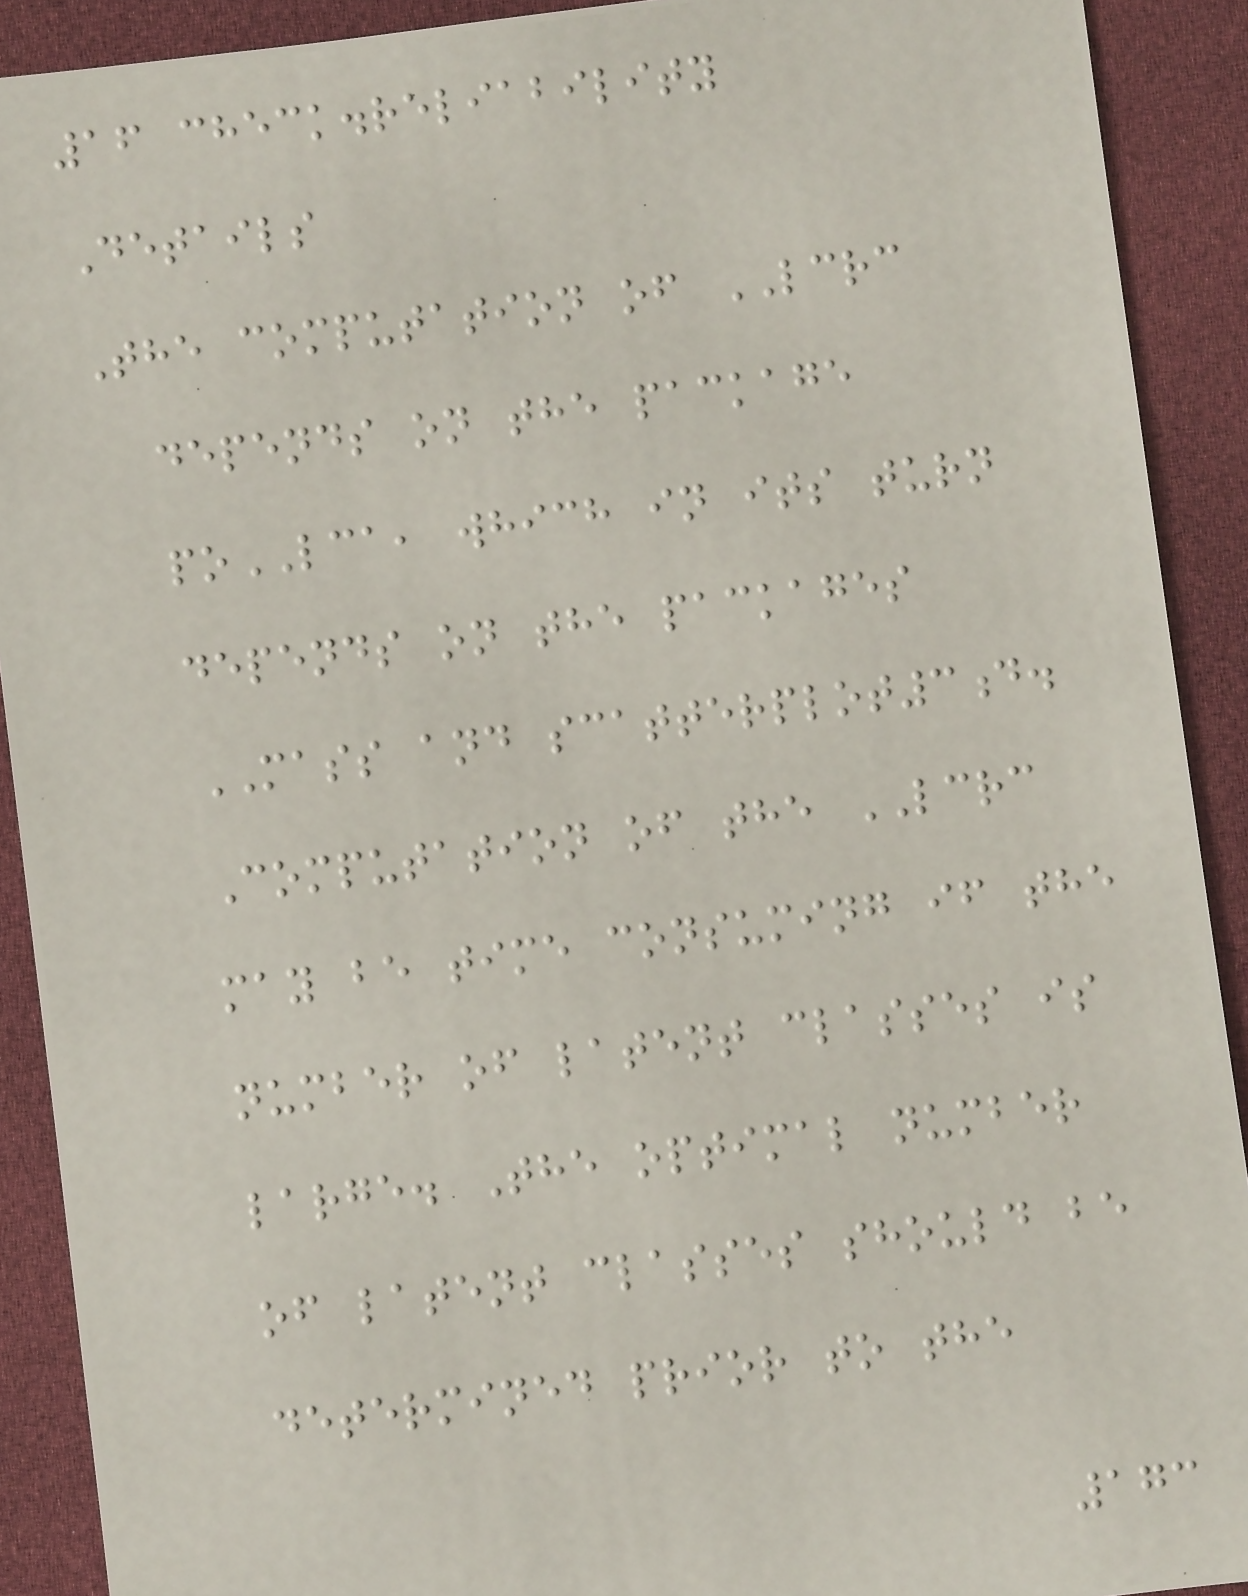16 check.reliability
Details
The computation of LCRC
depends on the package
poLCA, which in its turn
depends on the packages
MASS and scatterplot3d.
Computation of the LCRC
may be time consuming if the
number of latent classes is
large. The optimal number
of latent classes should be
determined prior to the
173
